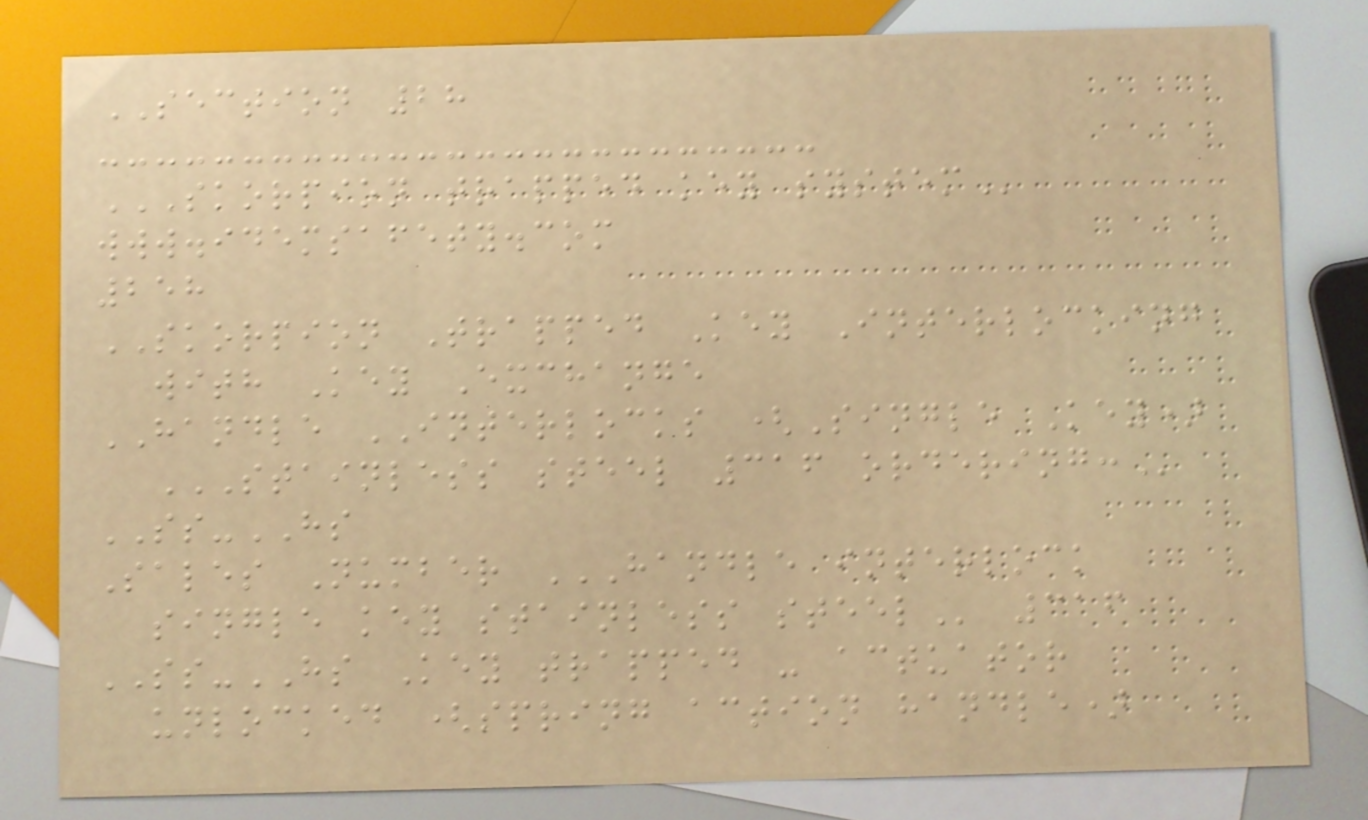SECTION 28
SKORPION TRAPPED KEY SYSTEM
www.idemsafety.com
258
SKORPION Trapped Key Interlocking
with Key Exchange
HANDLE INTERLOCKS (Single Key)
STAINLESS STEEL 316 ORDERING:
SS-HS
Sales Number HANDLE INTERLOCK
SINGLE KEY STAINLESS STEEL 316
SS-HS Key trapped - actuator
unlocked (spring action handle)
